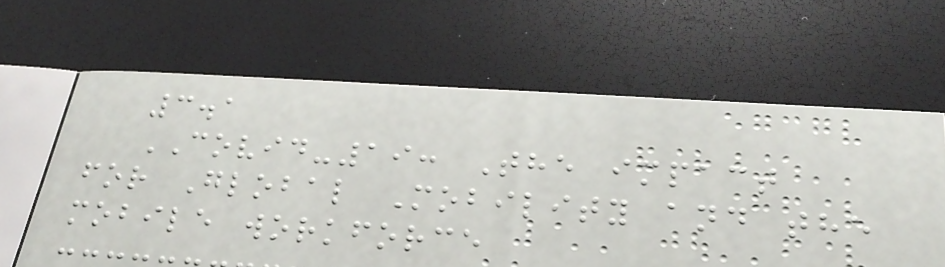3.1
COVID-19: The impact
for Global Mobility and the
mobile workforce
